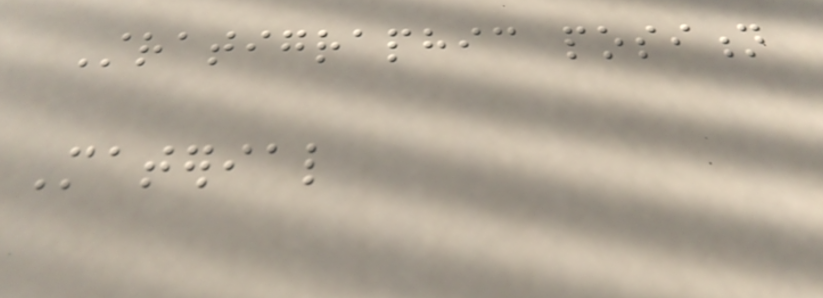Stratigraphic position
Material
